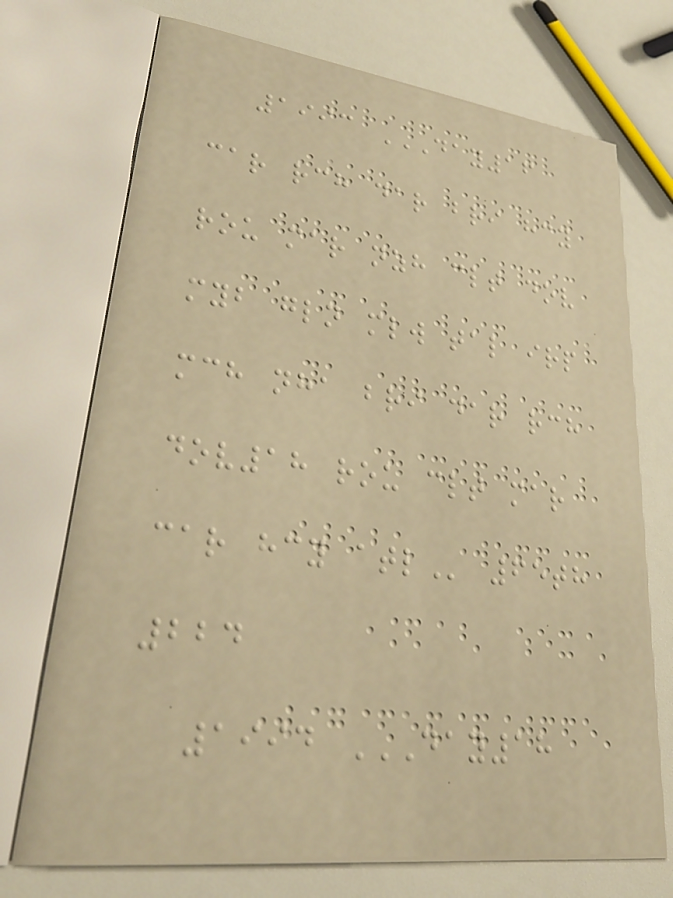1993 DAY16
CAR RCH DAR BRI HCY
ROU MAR NZH CLT DOV
MYB GLN MLW TAL IRP
MCH NHA BRI DAR RCH
DOV18 ROU CLT MAR
CAR HCY ATL 65th
224
1994 DAY18
